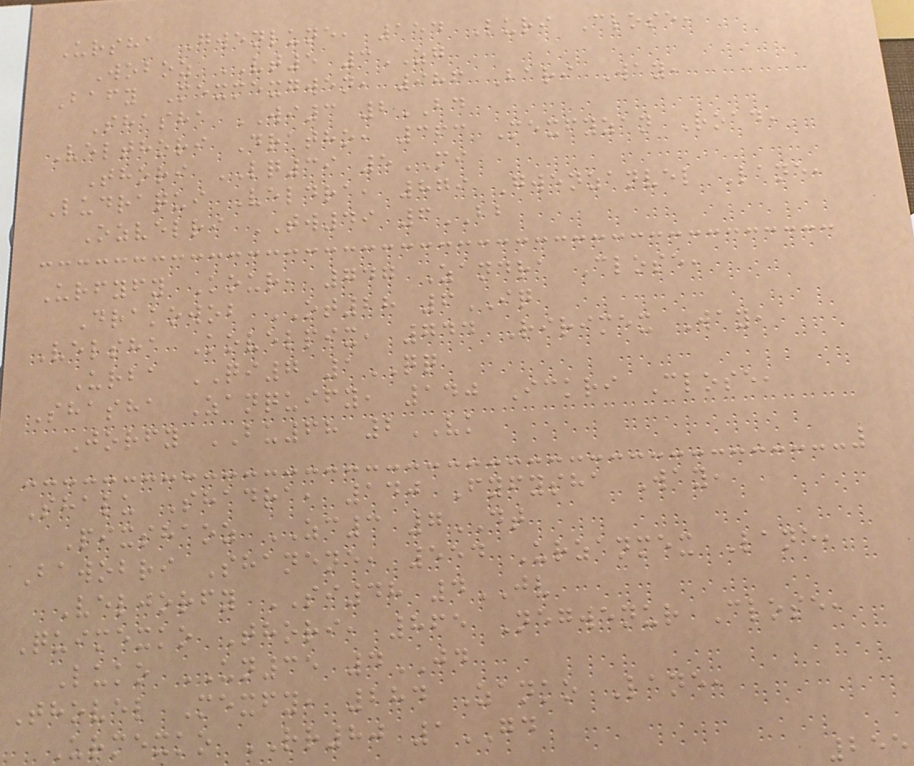Ursha Gwenlune, 154 Luri Close,
Woboz VT5 3ZG
Bafy Mexmexgwen, 986 Bari Way,
Shasha WI3 2BD
Velthori Dratho, 363 Mexfyzan Road,
Thori LQ39 5MI
Ludraqui Veldra, 879 Gwenzanvel Lane,
Ozvelri TW49 6BB
Urfyfy Kour, 747 Zandra Close,
Drakowob OT28 6IQ
Velsha Kovelpix, 744 Ririmex Way,
Urba QI7 1QQ
Shasha Zanquify, 140 Ickri Close,
Jorfy BU68 2VK
Shalu Shadra, 140 Fyfysha Way,
Pixshaoz ZC3 7DT
Bawobri Shanene, 554 Urzanmex Lane,
Veljorfy SI48 4JV
Quimexko Thori, 865 Negwenur Close,
Luko UN35 4JD
Thovel Mexfy, 284 Zanko Lane,
Urmexko RR80 1GD
255
